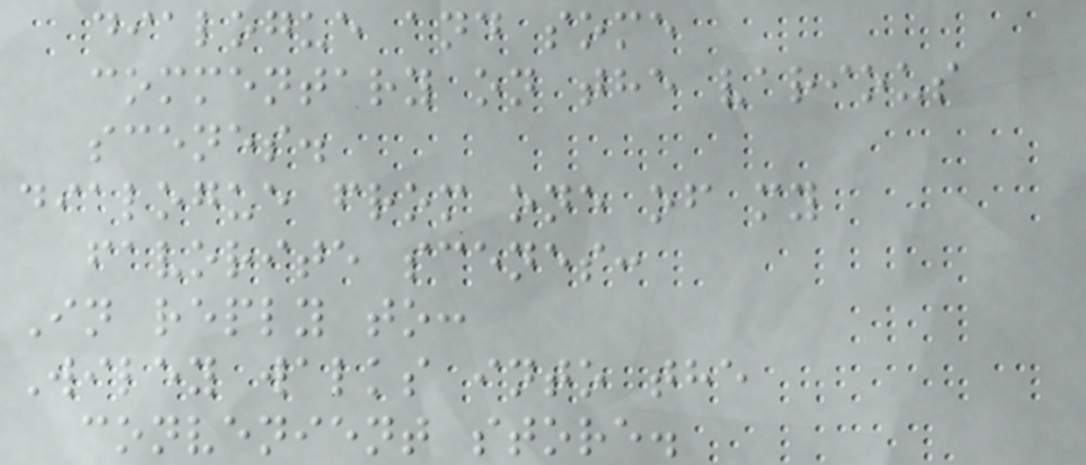dialogue and some
commentary on the various
scenes.
dialogue from one of my
favorite scenes:
In reply to:
Wiley walks into the
convenient store.
